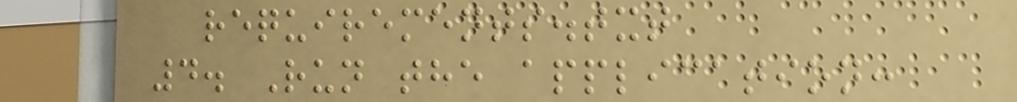requirements.txt
4. Run the application:
